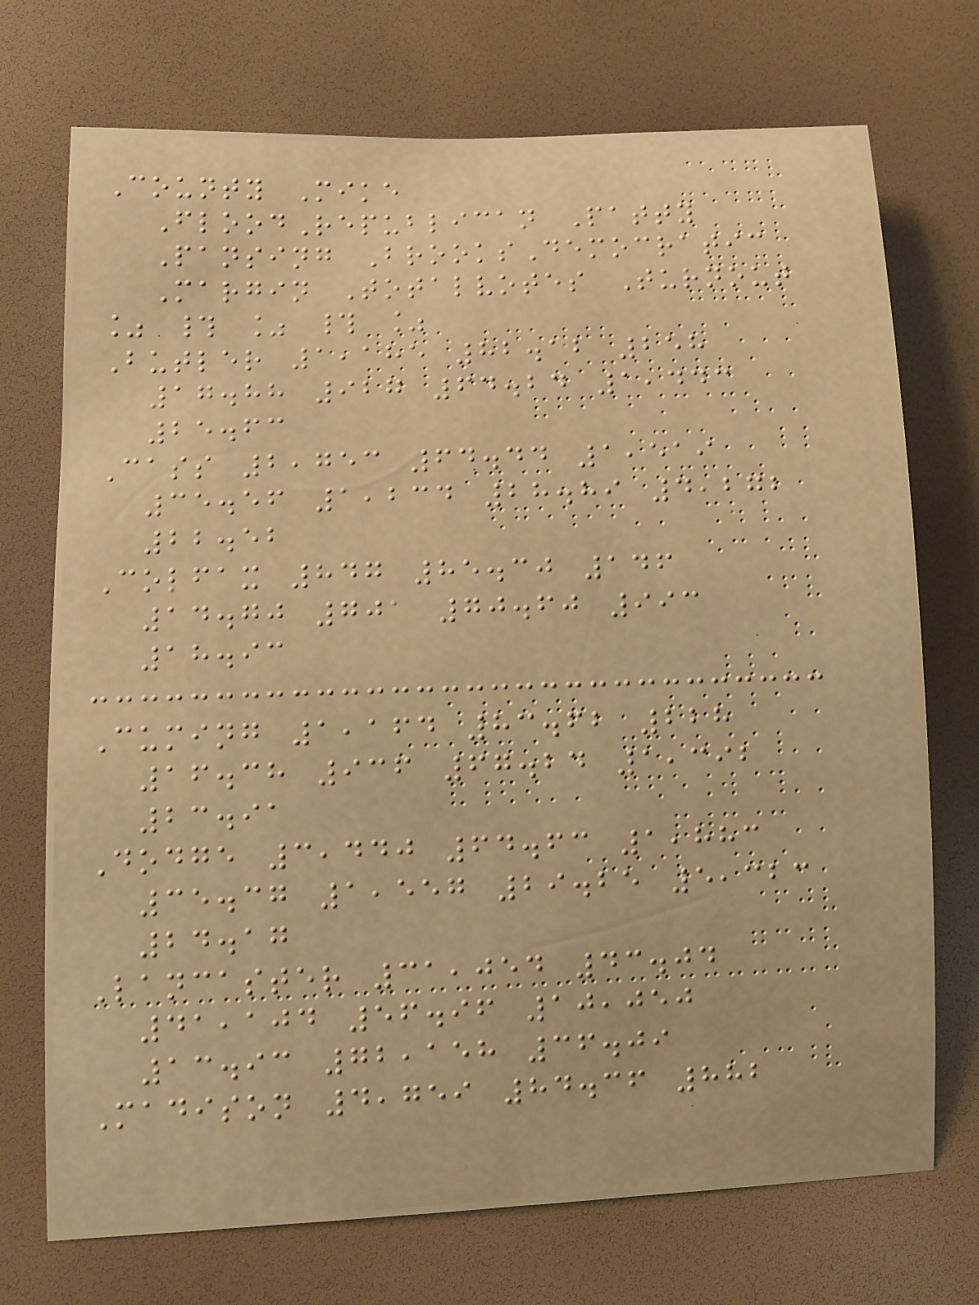County Mike
FloodRepublican Patty
Pansing BrooksDemocratic
Margin Totalvotes Turnout
% # % # %
Butler 1,185 82.12 258
17.88 927 64.24 1,443
25.63
Cass 2,753 64.44 1,519
35.56 1,234 28.89 4,272
22.52
Colfax 847 85.30 146
14.70 701 70.60 993
18.93
Cuming 1,164 83.62 228
16.38 936 67.24 1,392
23.91
Dodge 3,440 64.63 1,883
35.37 1,557 29.25 5,323
24.17
Lancaster 31,054 43.04
41,104 56.96 10,050
13.93 72,158 36.09
Madison 4,759 84.36 882
